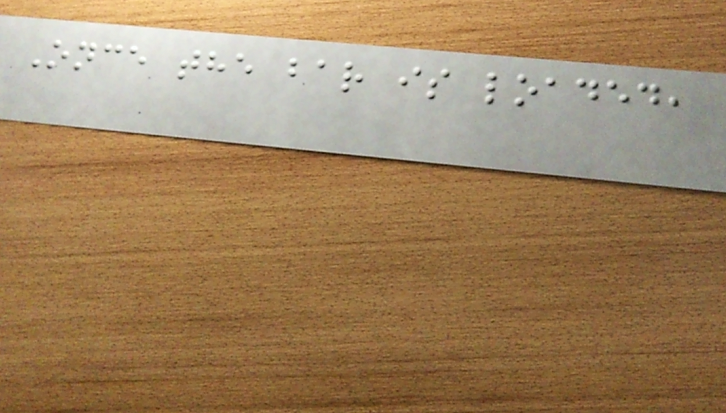Once the bar is loaded,
